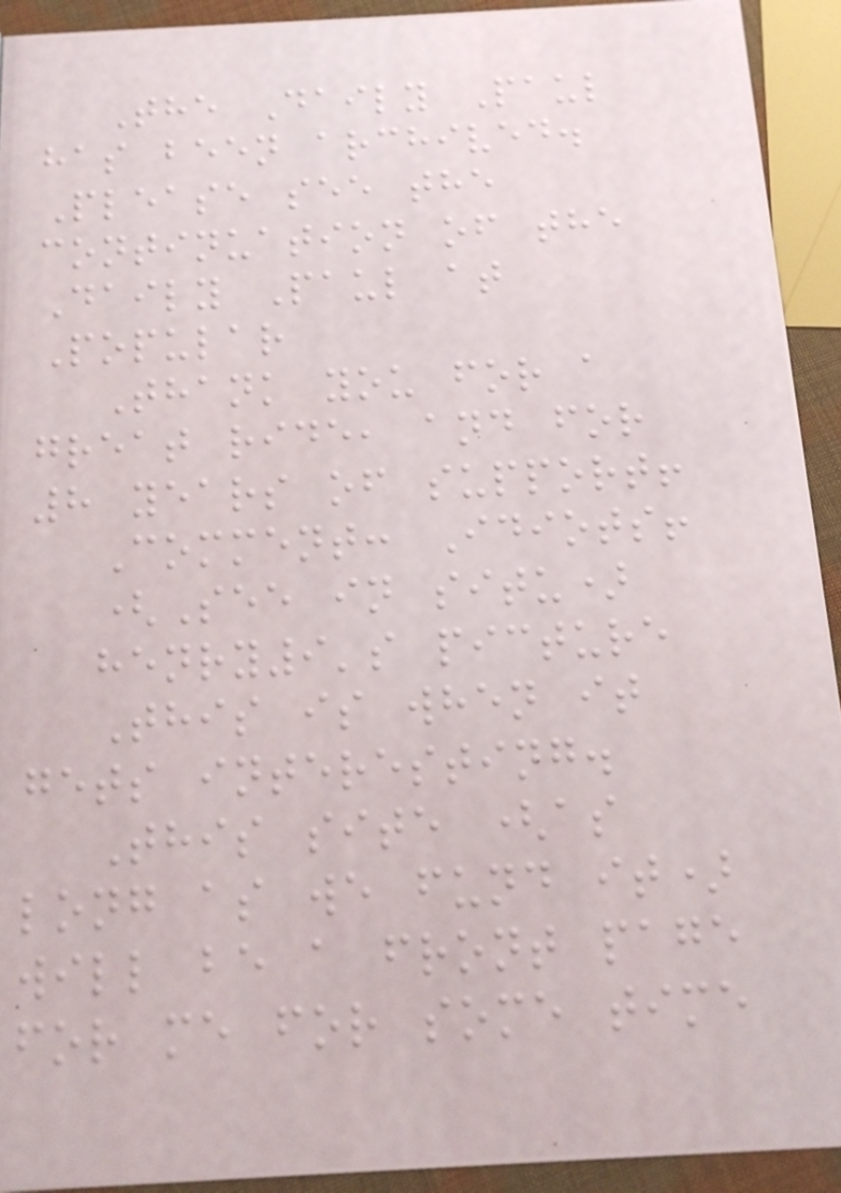The Daily Paul
has been archived.
Please see the
continuation of the
Daily Paul at
Popular
Thank you for a
great ride, and for
8 years of support!
Comment: Idiots!
(See in situ)
henry9's picture
This is when it
gets interesting.
This site (as
long as we fund it)
will be a front page
for me for some time
